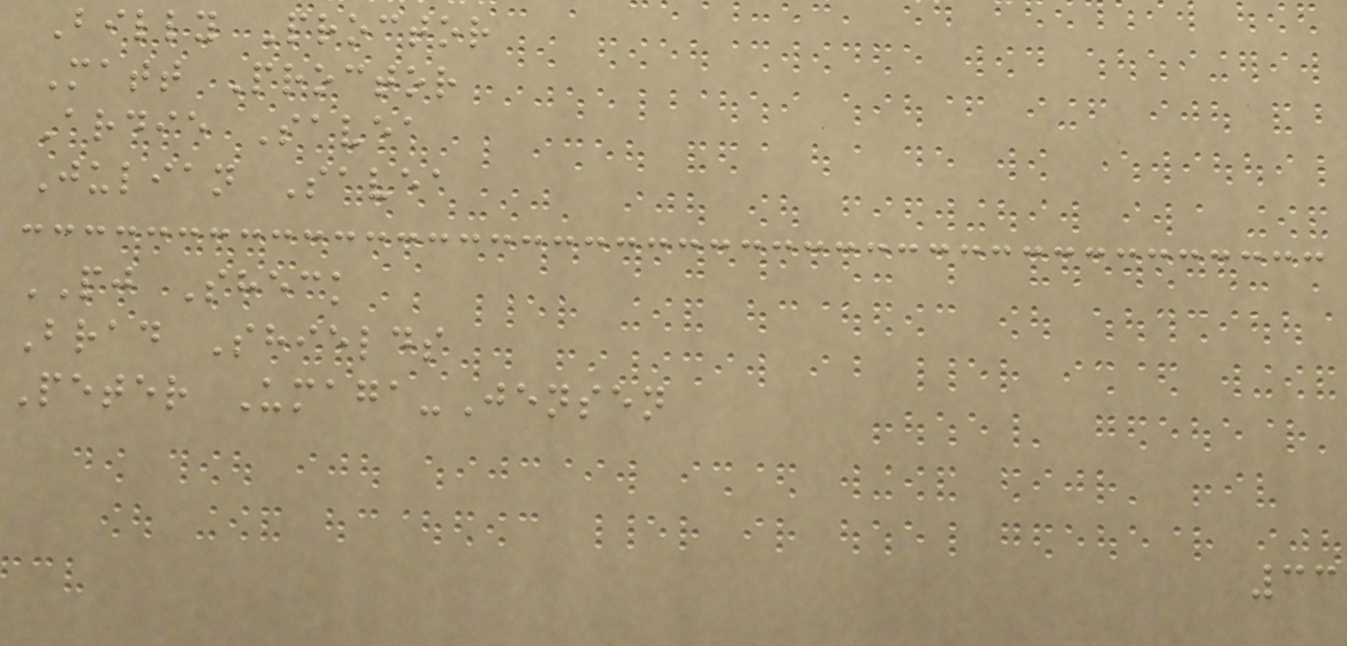Billy Proctor
Matt Proctor
Ardie Savea
Julian Savea
PJ Sheck
Brad Shields
Peter Umaga-Jensen
33
